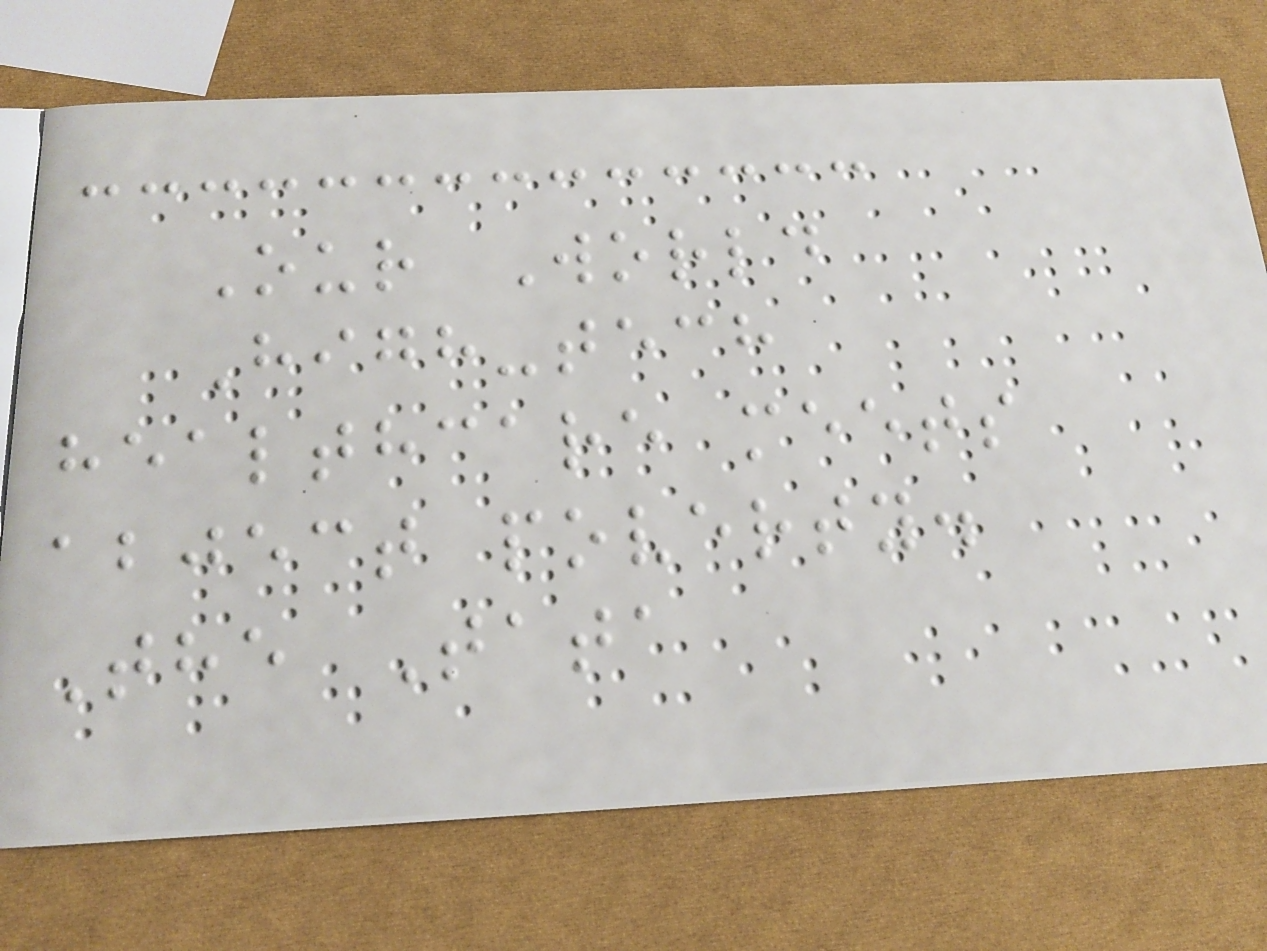Our World
High-tech
healthcare meets
abject poverty.
The Tata
